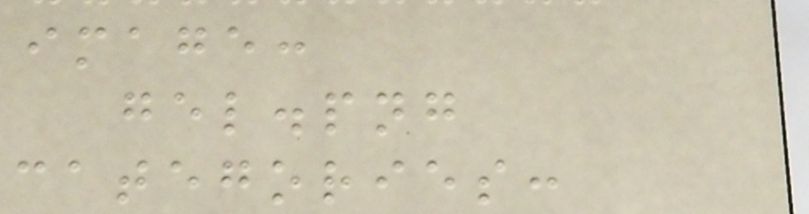image:
gel.png
categories:
